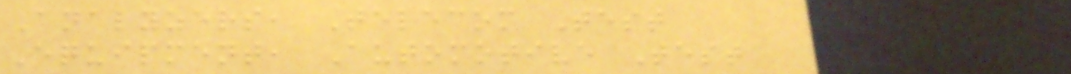Analyzers, Telecom Test
Equipment, Automotive Test
